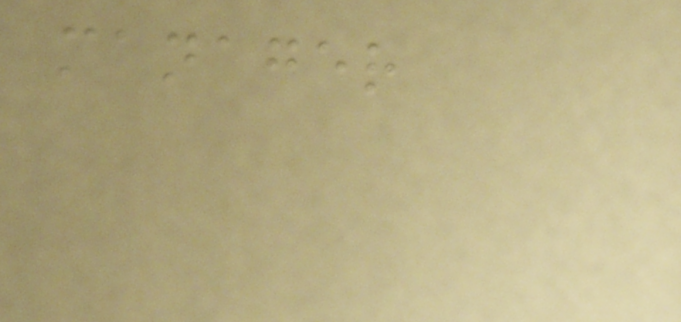manager
